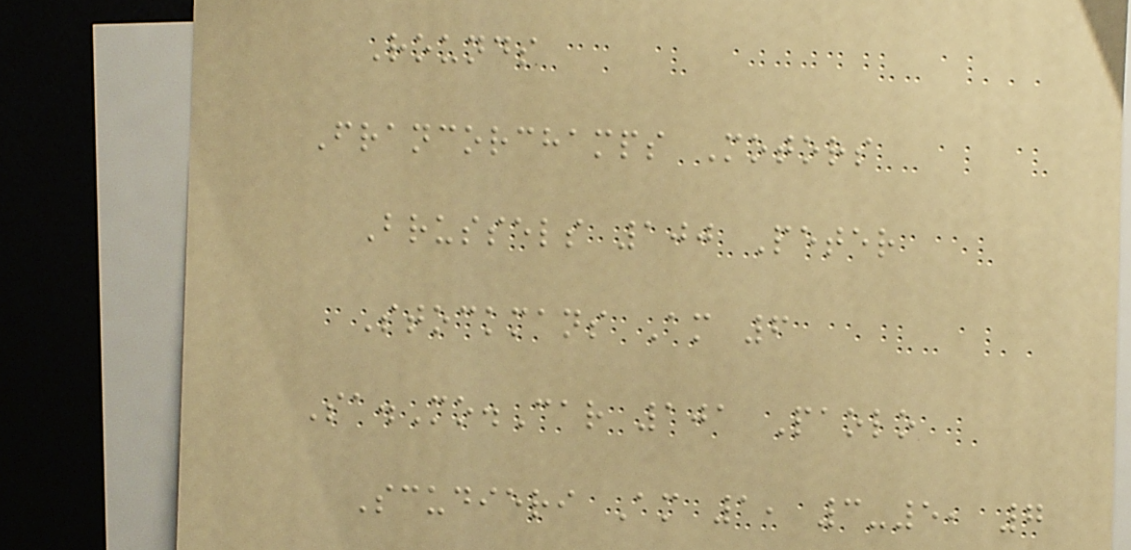Rounds
Francorchamps Motors
Brussels 100 Peter
Stockmans Am 6
Sa.Mo.Car 101 Paolo
Scudieri Am 1, 3-5, 7
